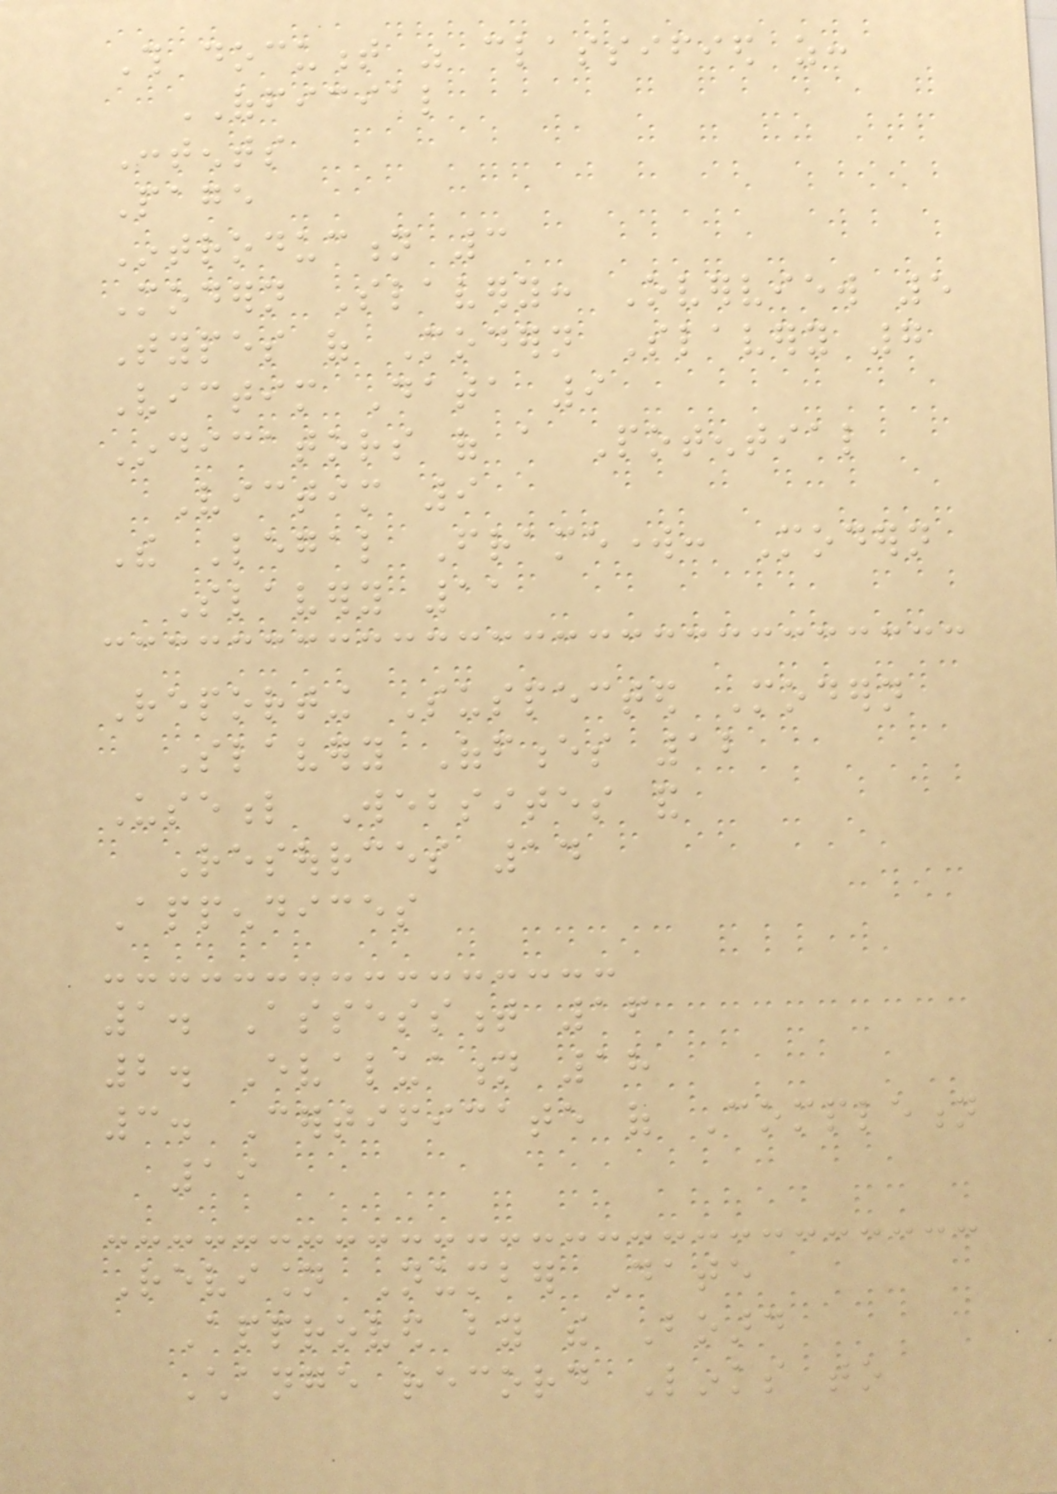This document was classified as:
OFFICIAL
Contents
Page
Introduction 3
Modern Slavery: Overview 5
Types of Modern Slavery 7
Victim Data 9
Indicators of a Potential
Victim 9
The Legal Framework: Modern
Slavery 11
Reporting Suspected Modern
Slavery Offences 12
Useful Websites and
Resources 14
Appendices
1. Assessment 16
2. Evaluation 18
3. Certificate of Completion
19
Revision Number Date
Approved by the Board
Change record Links to
